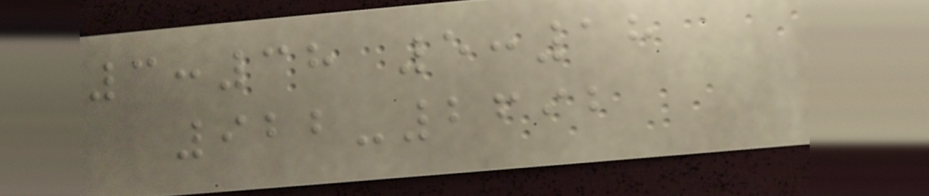3:38 5:18
922-2692
